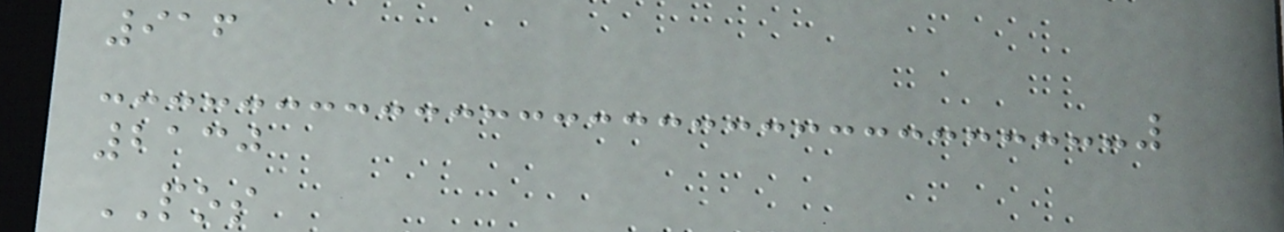916
2130
POS
